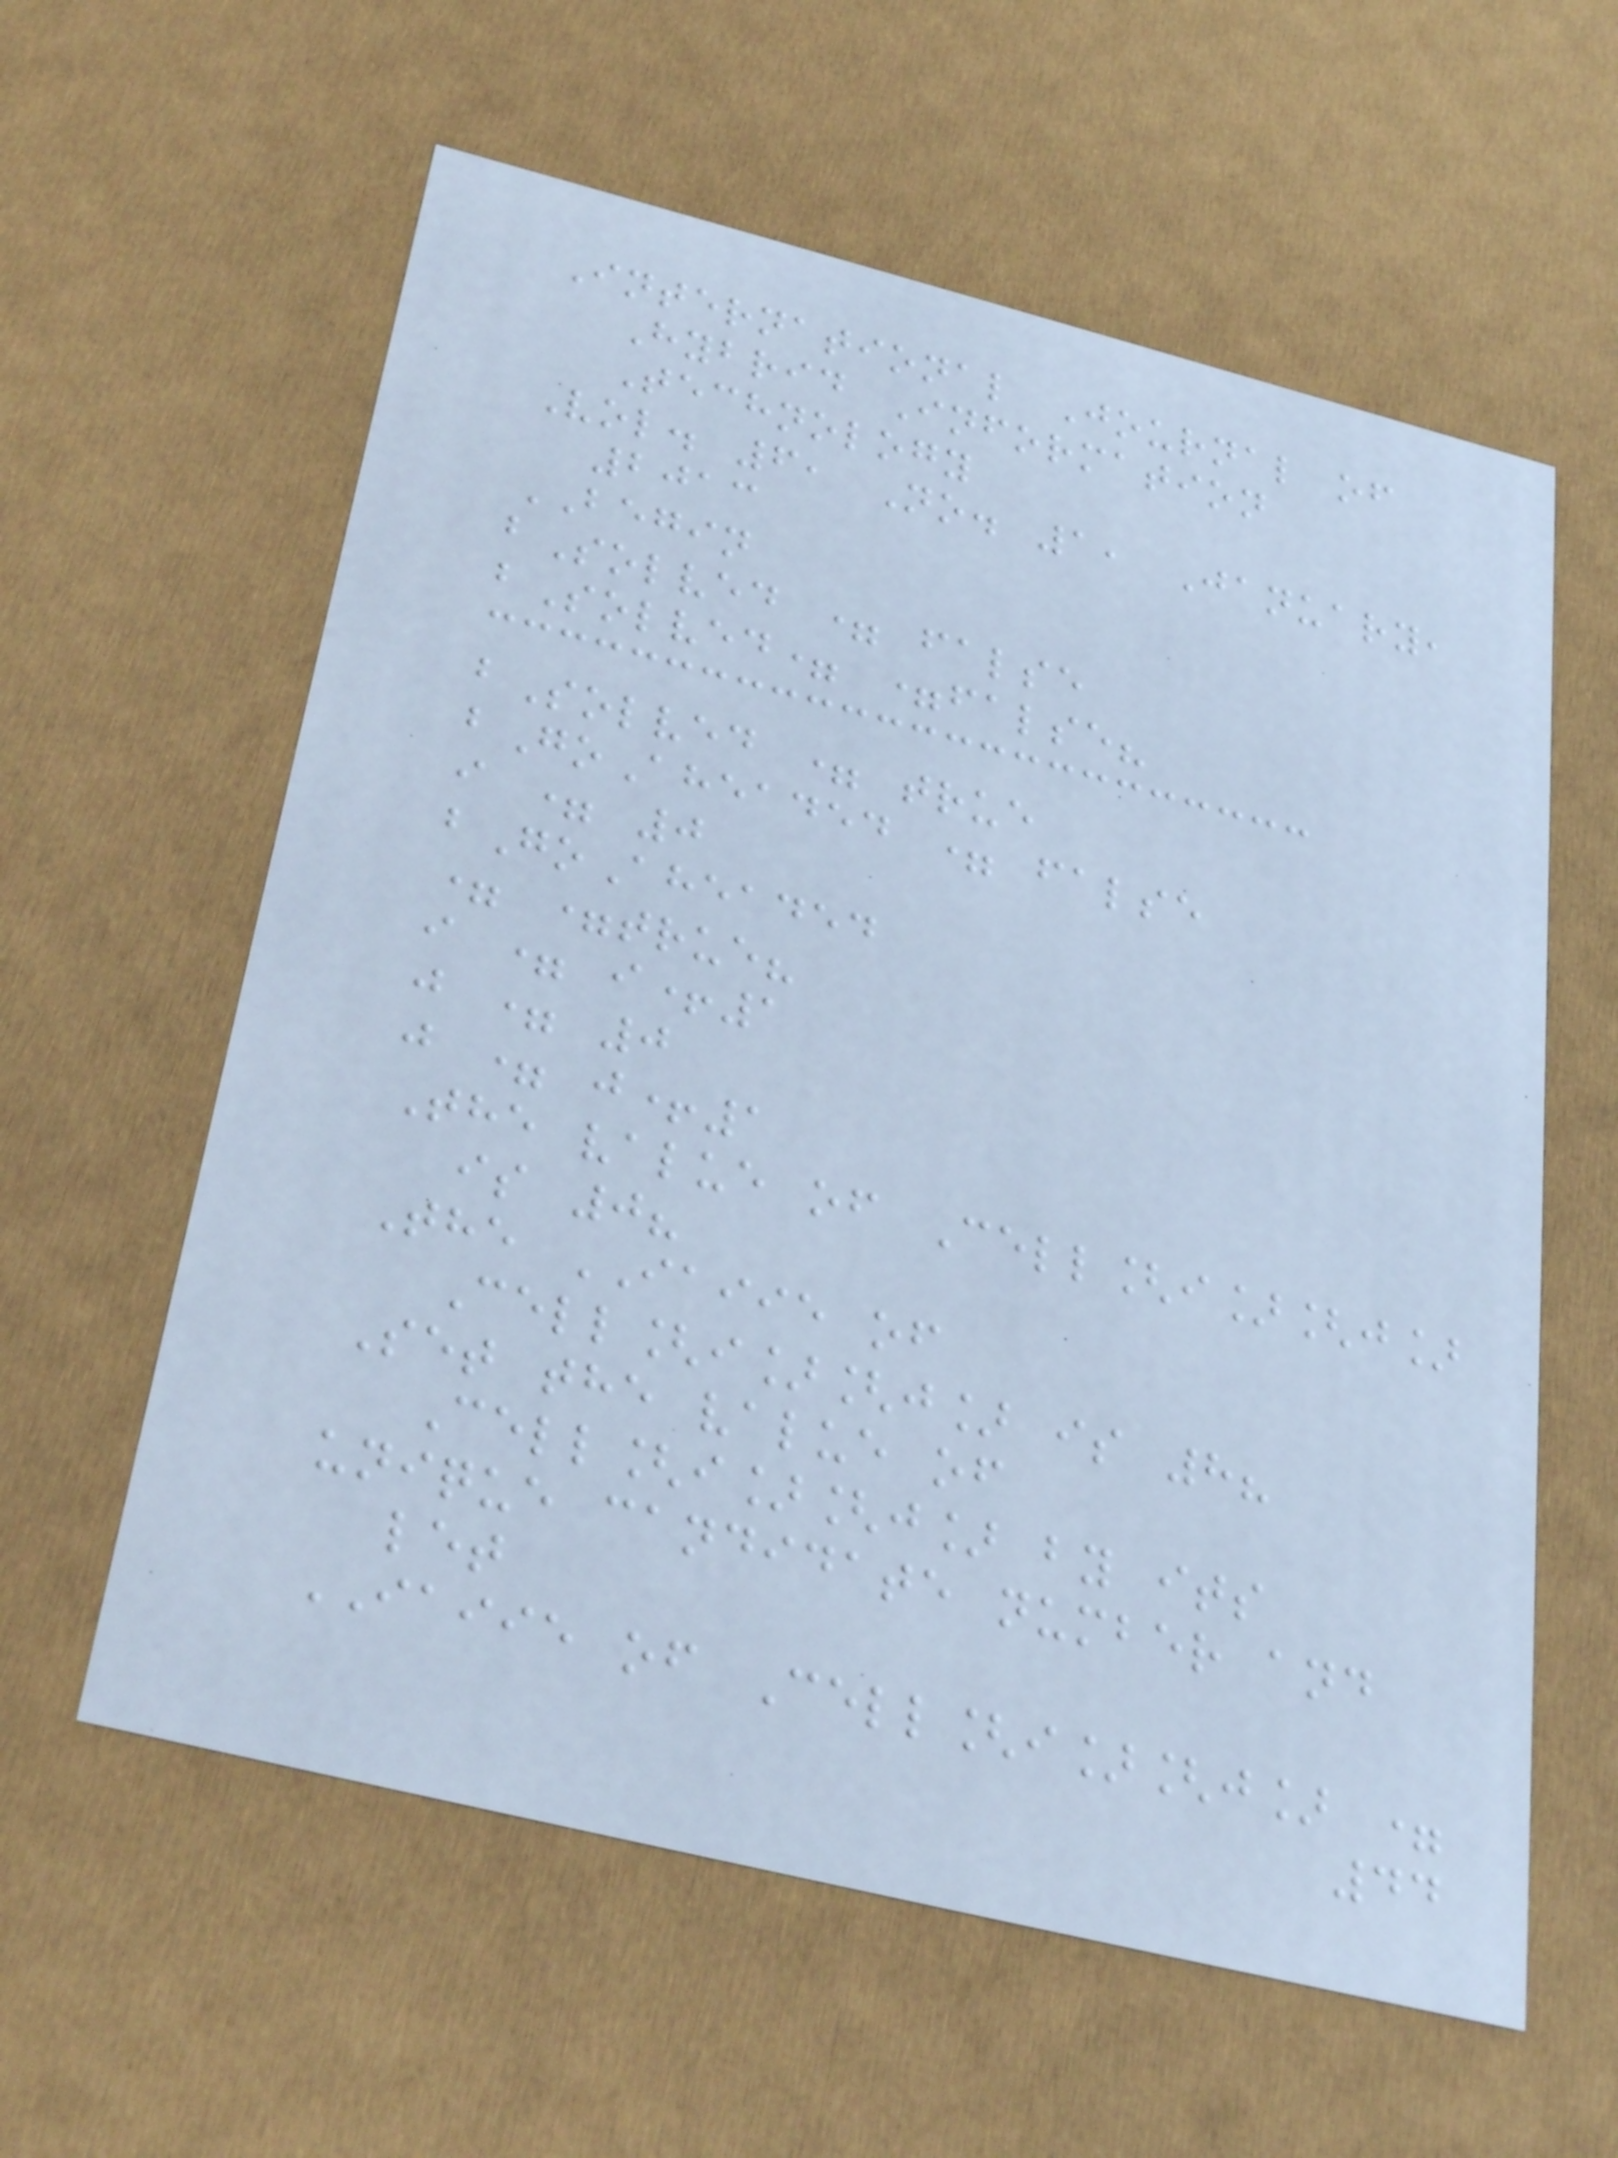International Journal of
Hybrid Information
Technology
Vol. 6, No. 1, January,
2013
BEGIN
bSolved = false
bSolved= =false?
bSolved = true
bGoAheaded = false
i = 0
bGoAheaded
= =true?
i = i+1
j = 0
j = j+1
The value of Cell[i][j]
is 0?
The IAIIE of
Cell[i][j] is 8?
Set the value of
Cell[i][j] by its
unique candidate number and
let
IAIIE of Cell[i][j] =
44
